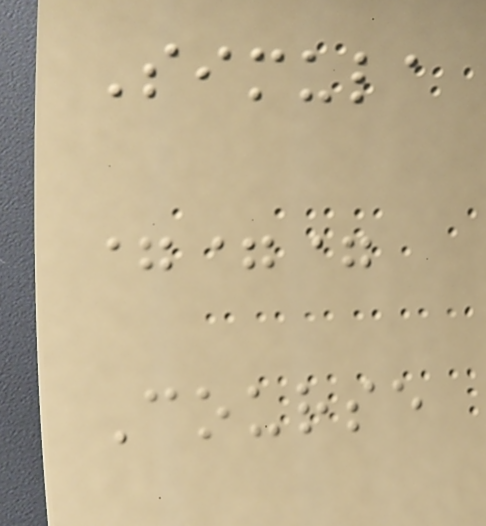Simula
===
Course
